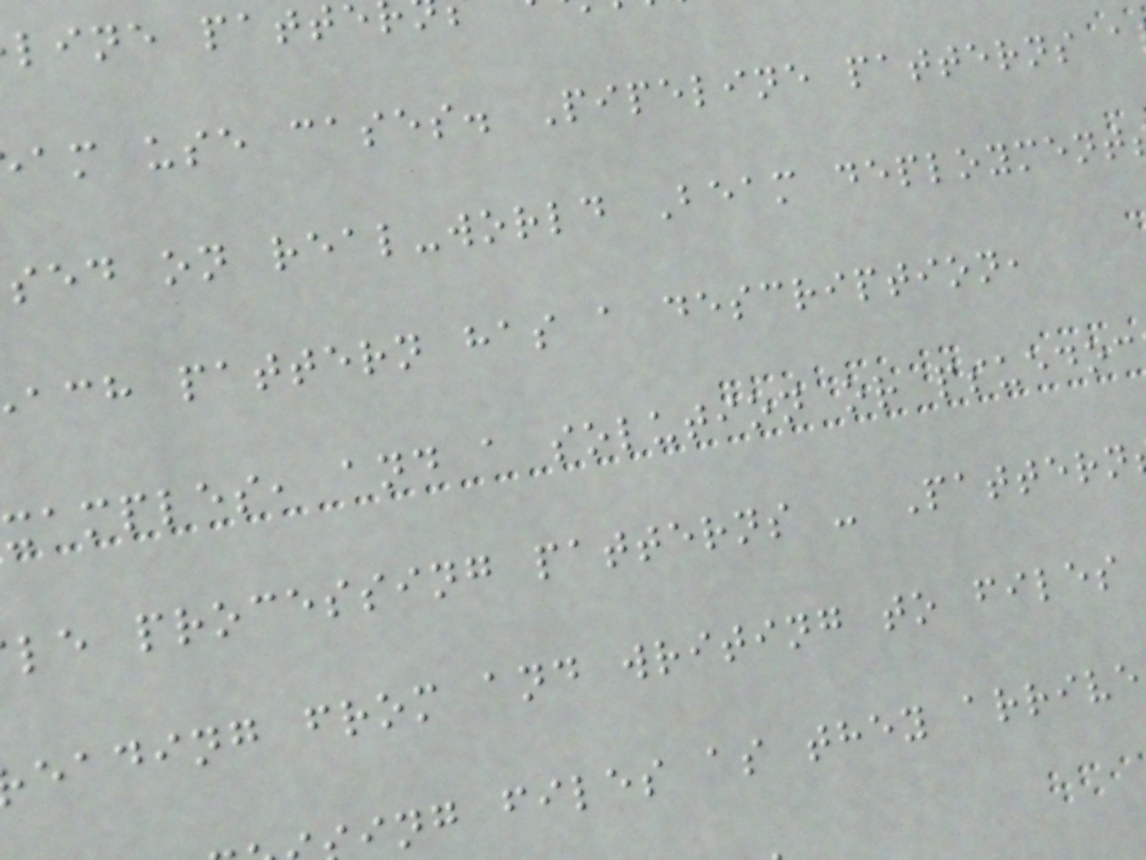line patte
am use cases. Pipeline patterns a
sed on real-world Beam deployment
ach pattern has a description,
xamples, and a solution or psuedoc
le processing patterns - Pattern
eading from and writing to files
ing files as they arrive
